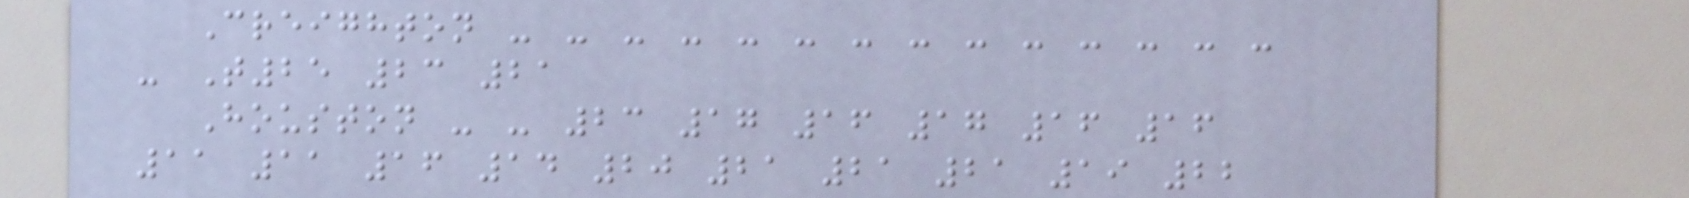Creighton - - - - - - - - - - - - - -
- T25 23 21
Houston - - 23 17 16 17 16 16
11 11 16 14 20 21 21 21 19 22
